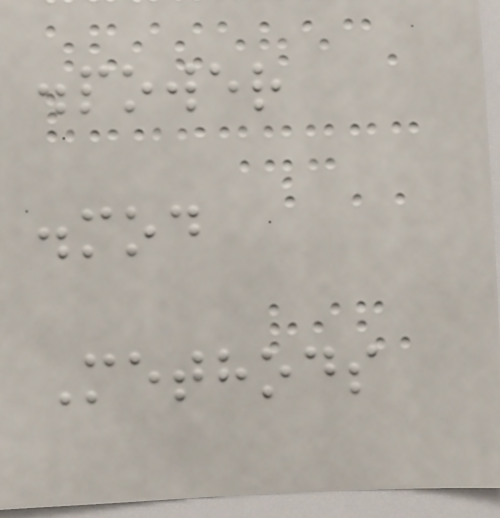.power
.mod
Methods
